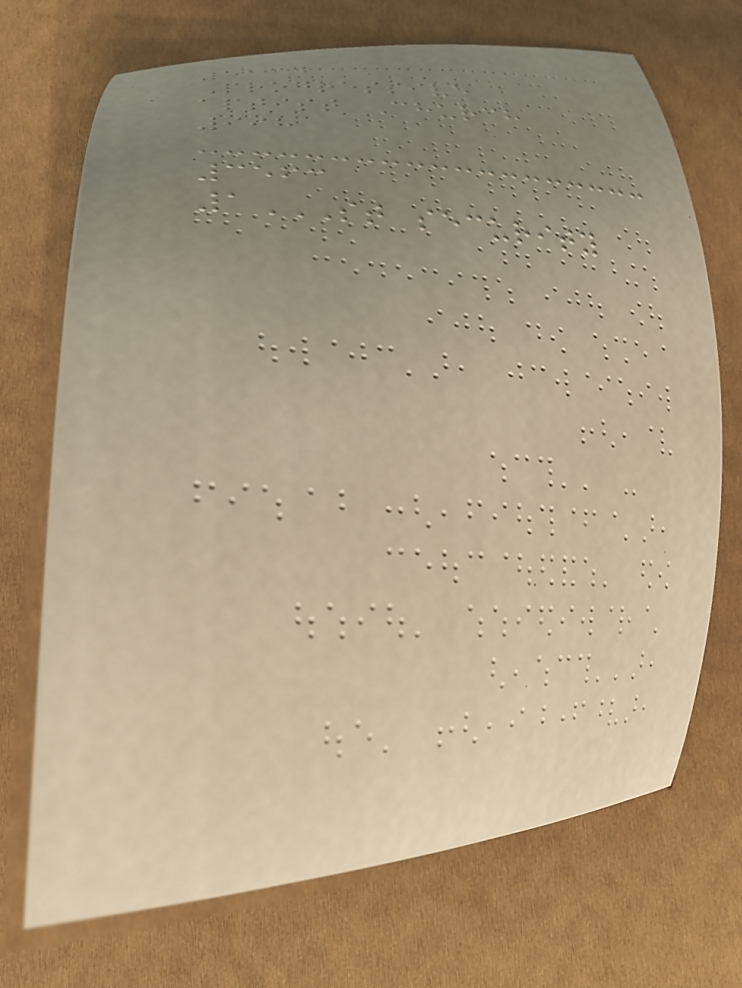5134
Progressive
aptist Church
998
3563
1ST SECURITY
